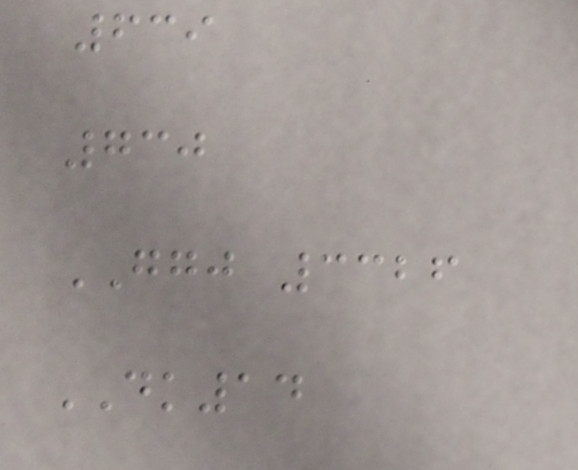639
730
GGJ 3326
DK14
